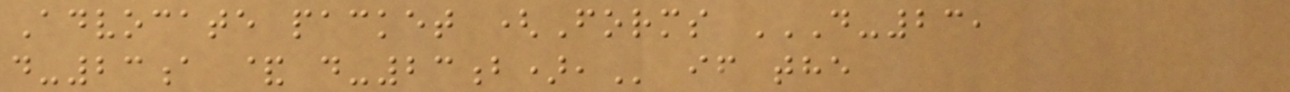Advocate packet (Forms D-23,
D-23A & D-23B), if the
